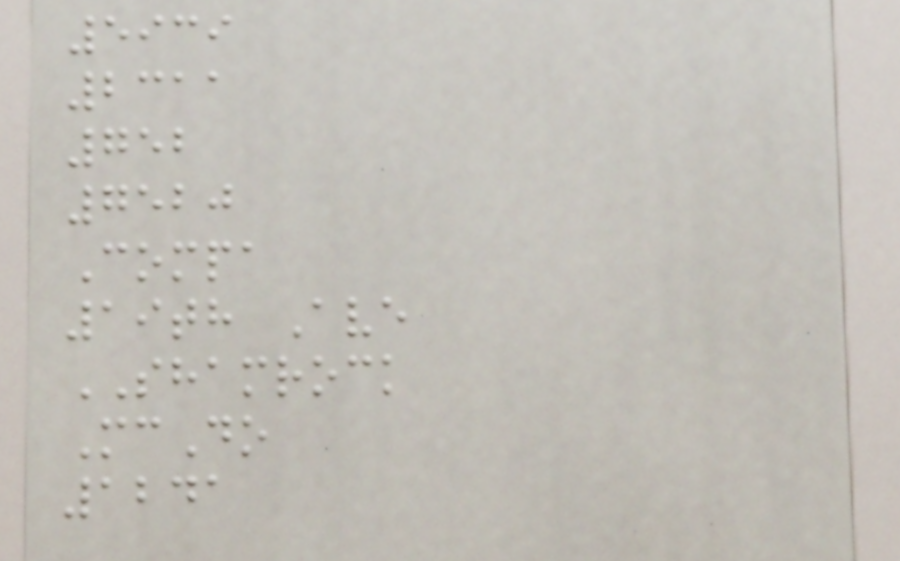5939
2311
752
7520
Compa
19th Ave
SHAMROCK
McDo
1241
